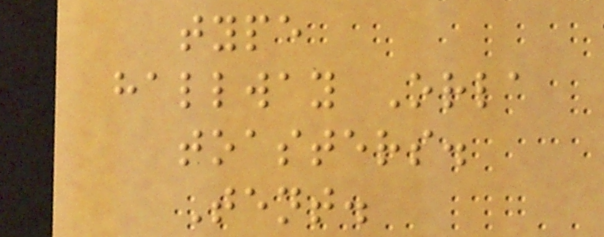type
hallway Orla
toasters.
Tent.
